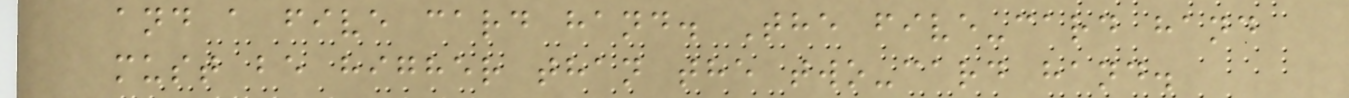and a five card hand. The five-card hand
must be higher than the two-card hand.
